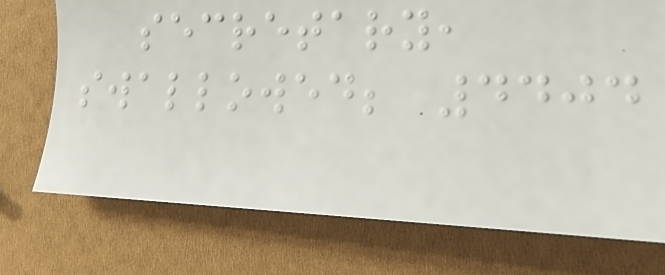secretary,
swallowed; 4404
